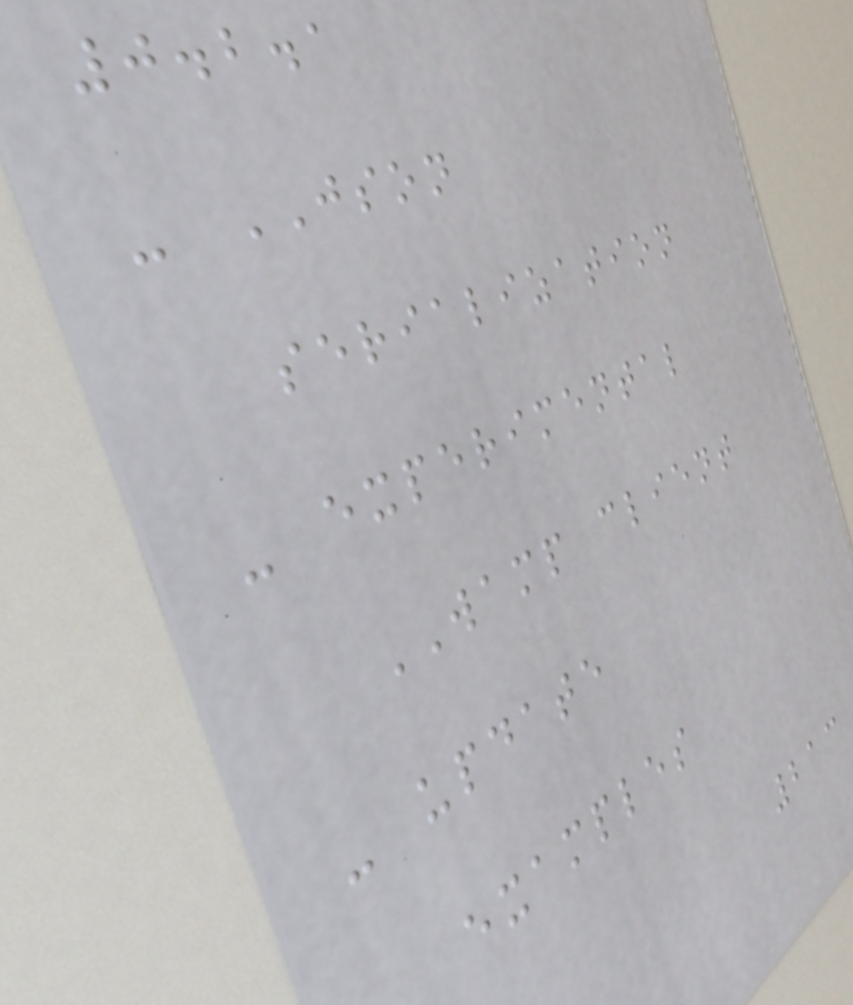0.2.1
- JSON
serialization
- experimental
WAMP client
- update
examples
213
